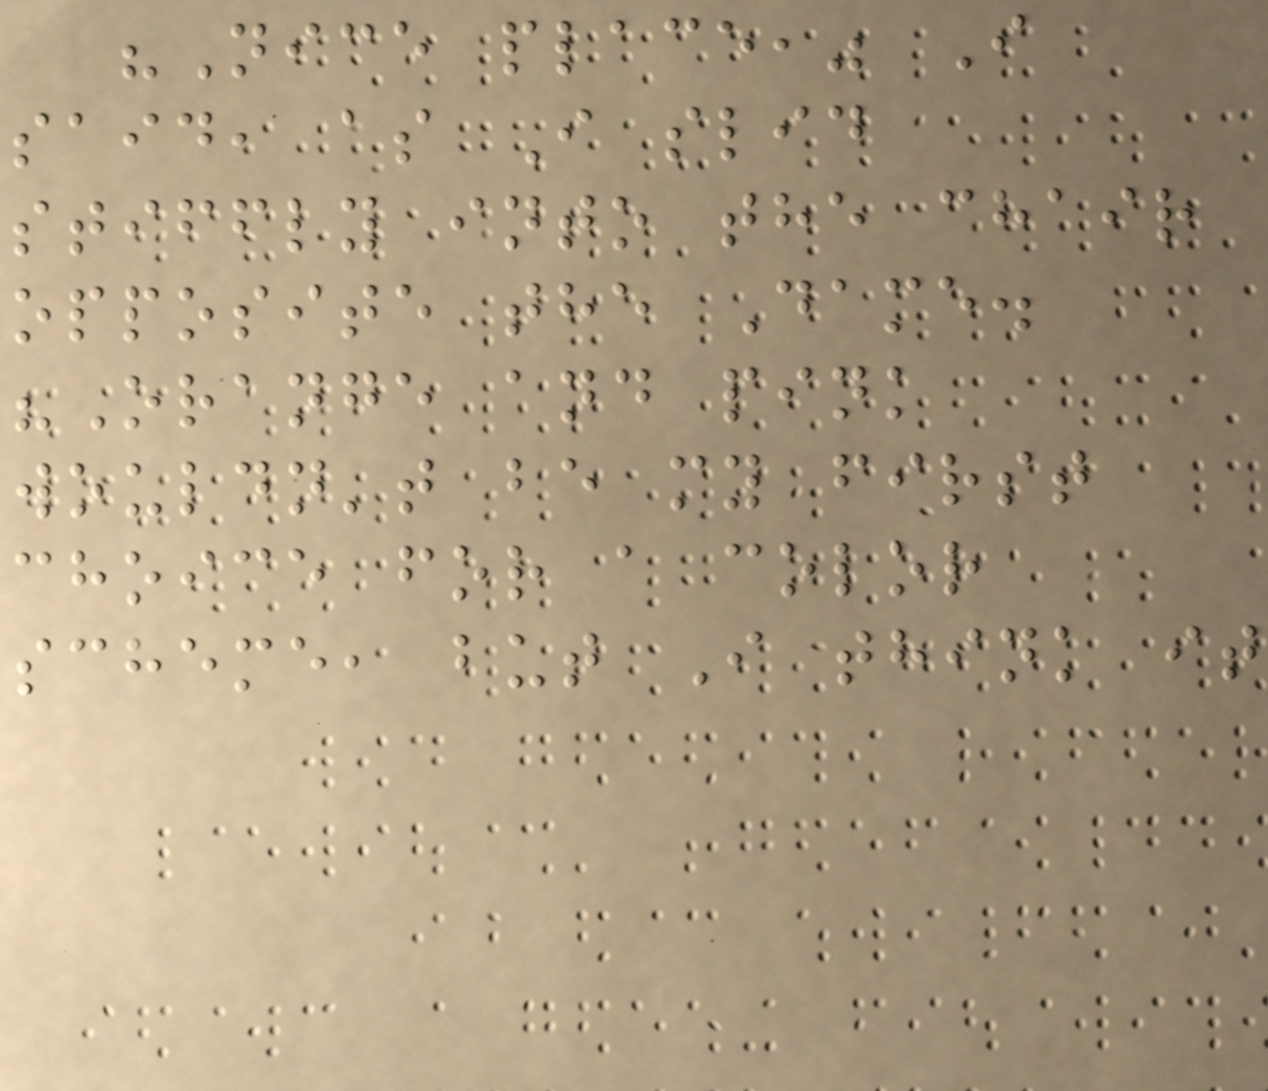"Nice place," I
said, as I slid
stiffly into the chair
opposite the Dame.
"Orange and pink
wouldn't be my first
choice for a color
scheme, but I think it
